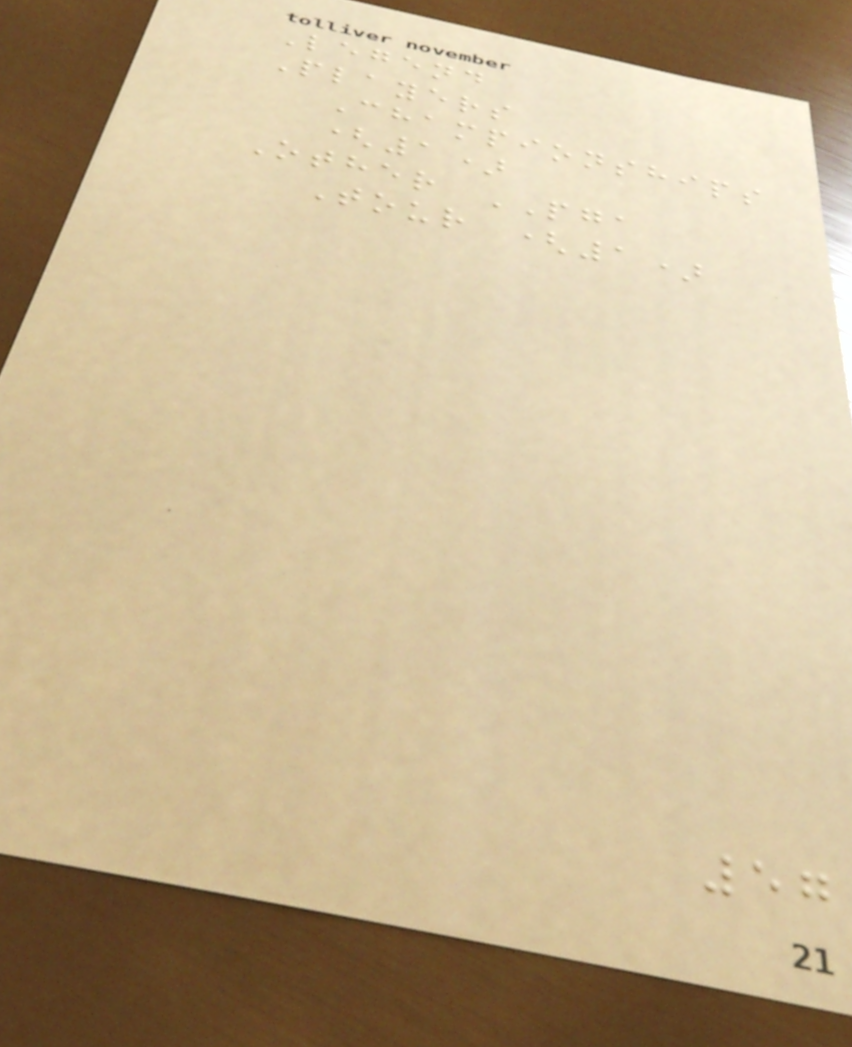Legend
Players
Championships
(1)
Other PGA
Tour (1)
57
